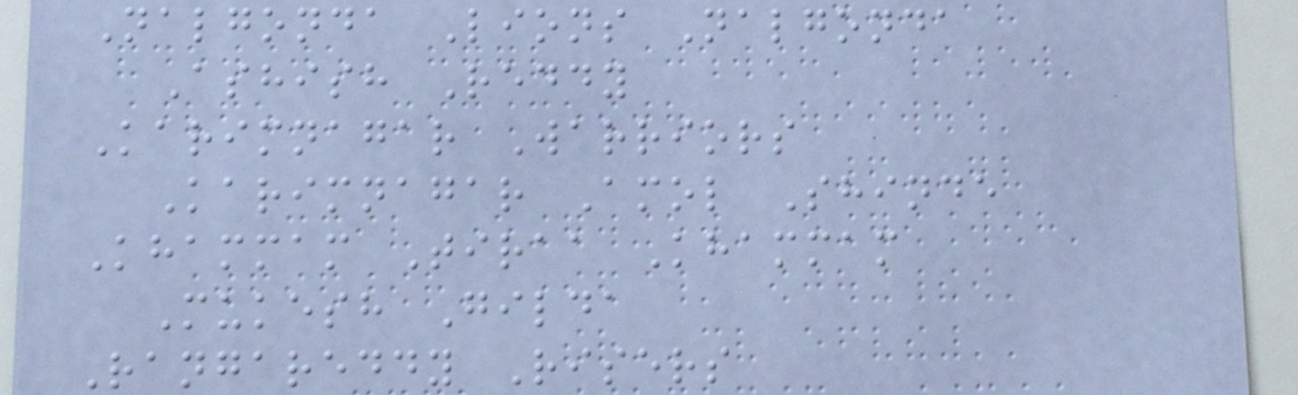Nalgonda Lions Nalgonda
Ashish Reddy
Karimnagar Warriors
Karimnagar Amol Shinde
Khammam Tiraa Khammam
Mukesh Gilda
Rangareddy Risers
